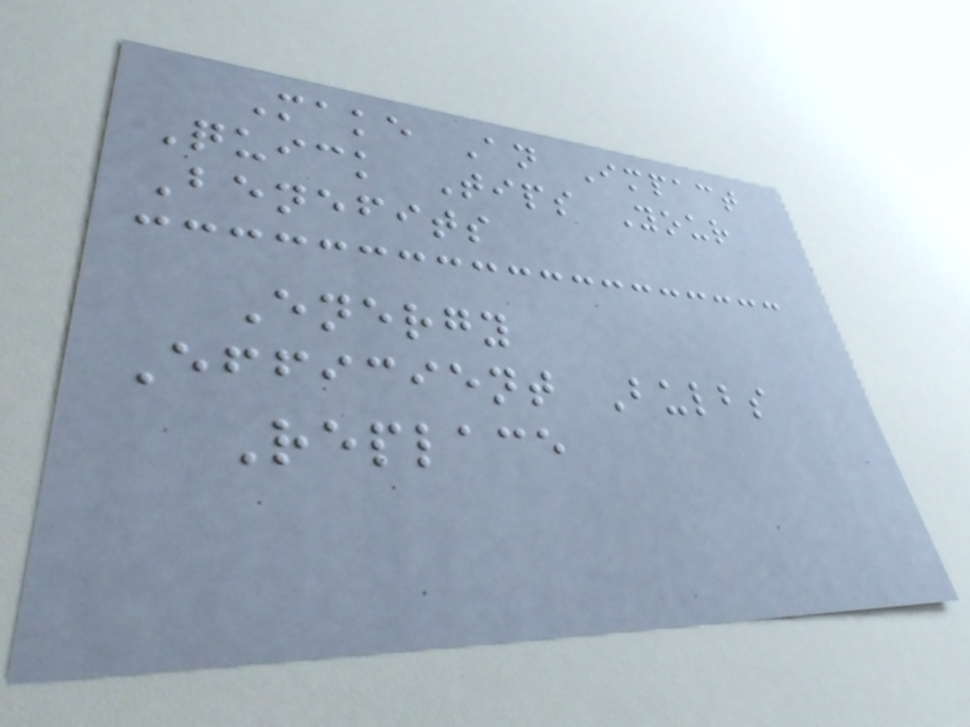Make An Impact
Quick Tips Your
Benefits
Energy
Efficient Bulbs
Replace
